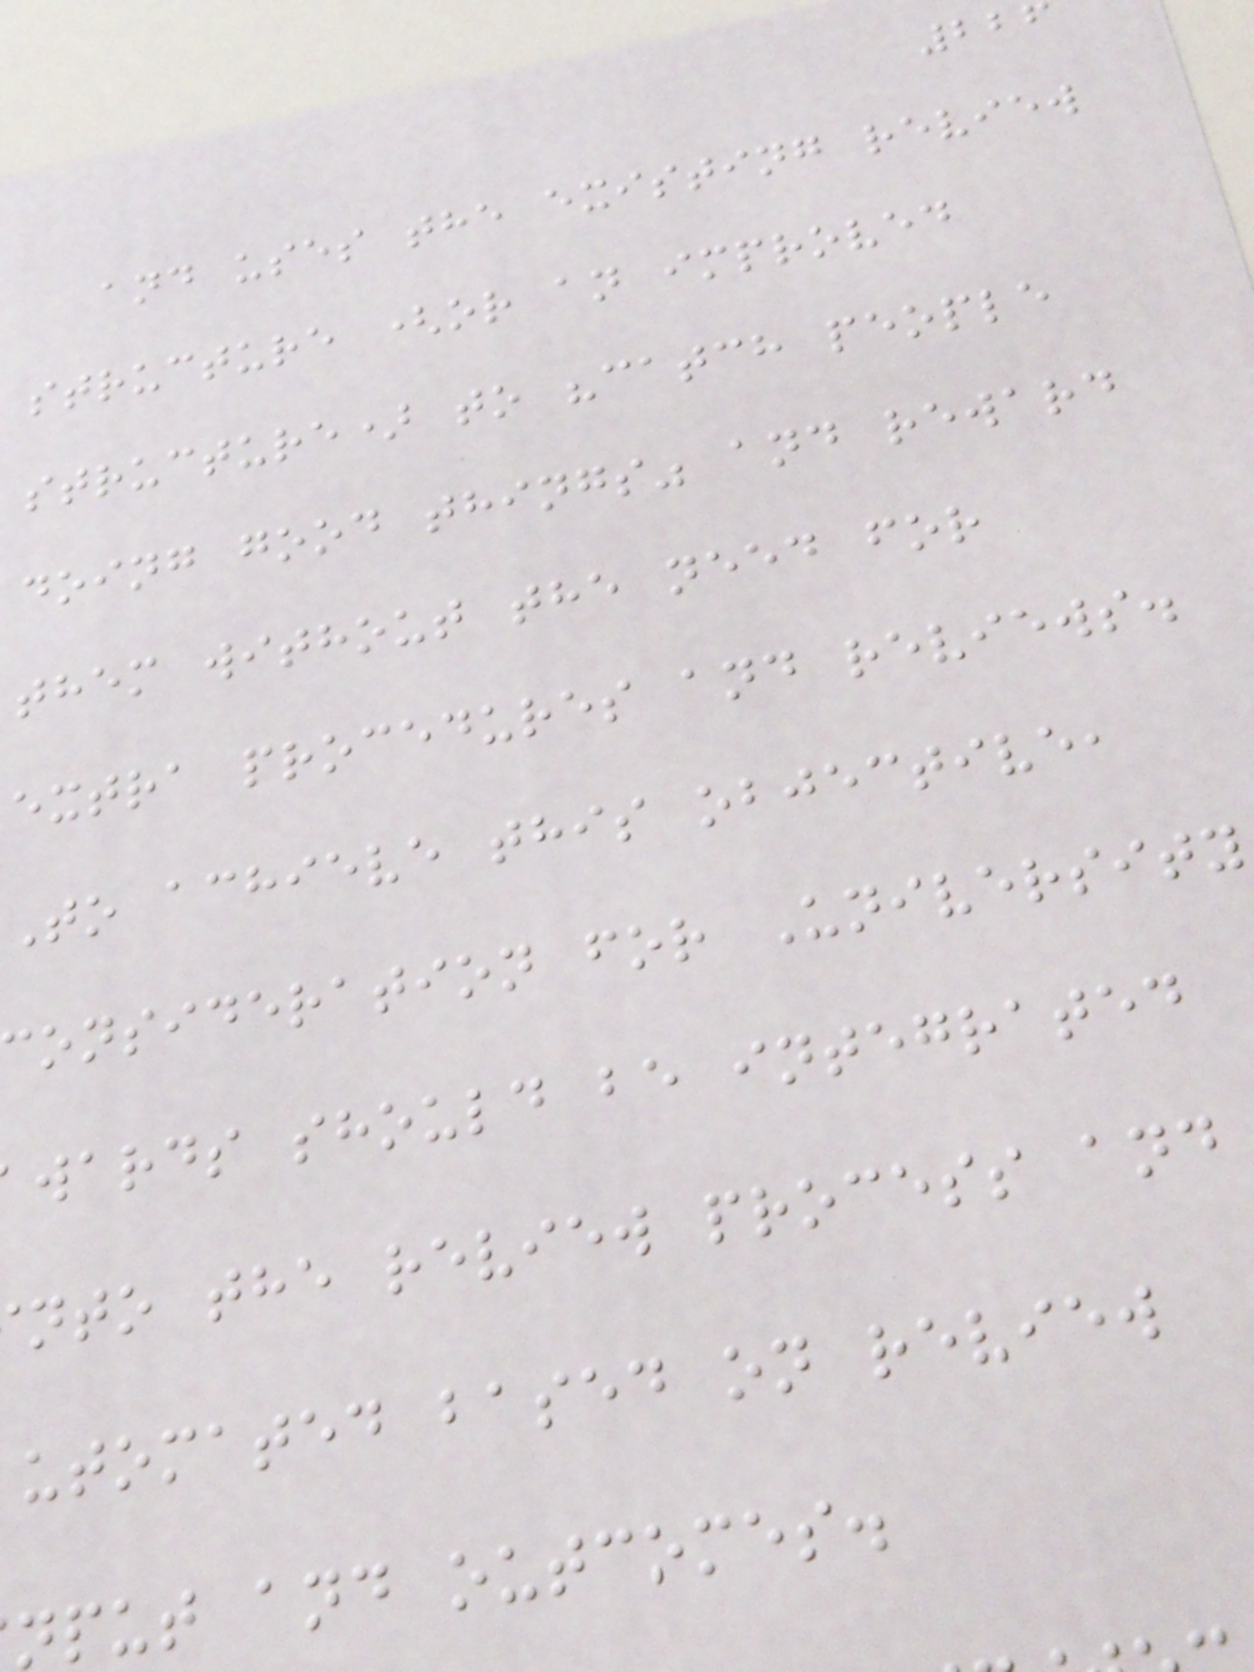and uses the existing review
structure (or an improved
structure) to "catch people
doing good things" and reward
them without the need for
extra procedures and reviews.
To achieve this objective,
onsideration for University
wards should be integrated
nto the review process and
utomated based on review
nput and outcomes.
